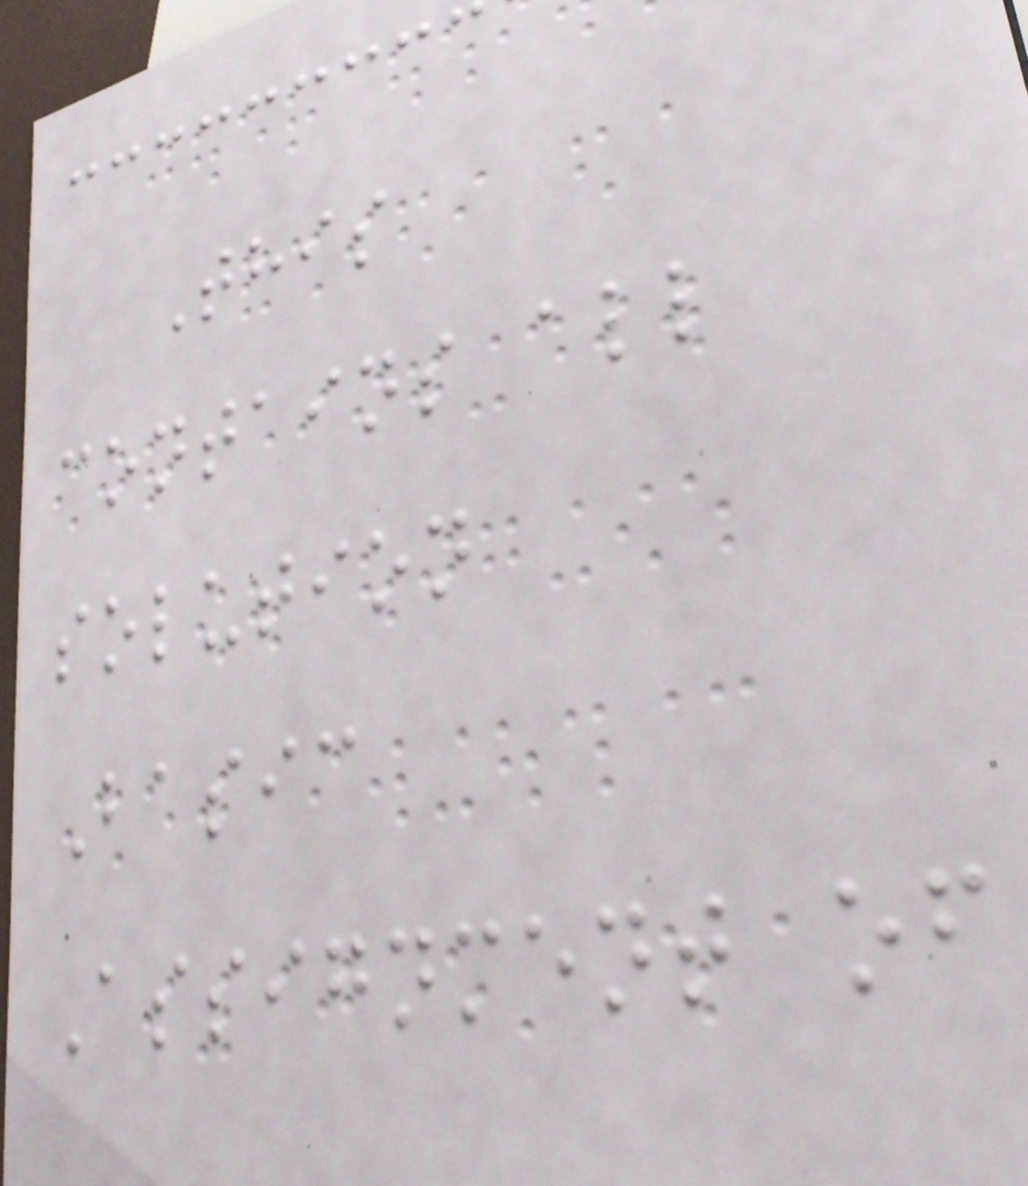This
contains all
solution
Basic
Assignment of
